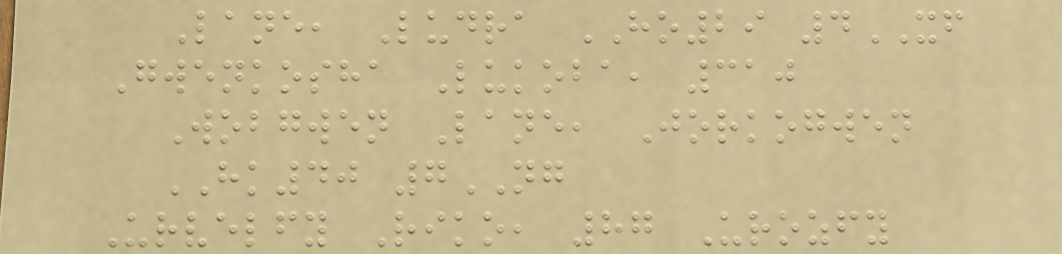Lane, Ludra HO29 4XF
Gwenkosha Lukoba, 310
Wobgwen Lane, Jorkogwen
HK40 7NG
Urvelfy Riko, 87 Urozfy
